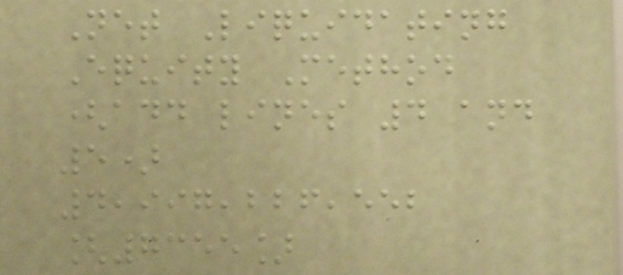Net Liquidating
Equity Method
(add lines 4 and
5)
4,997,226,552
[7355]
